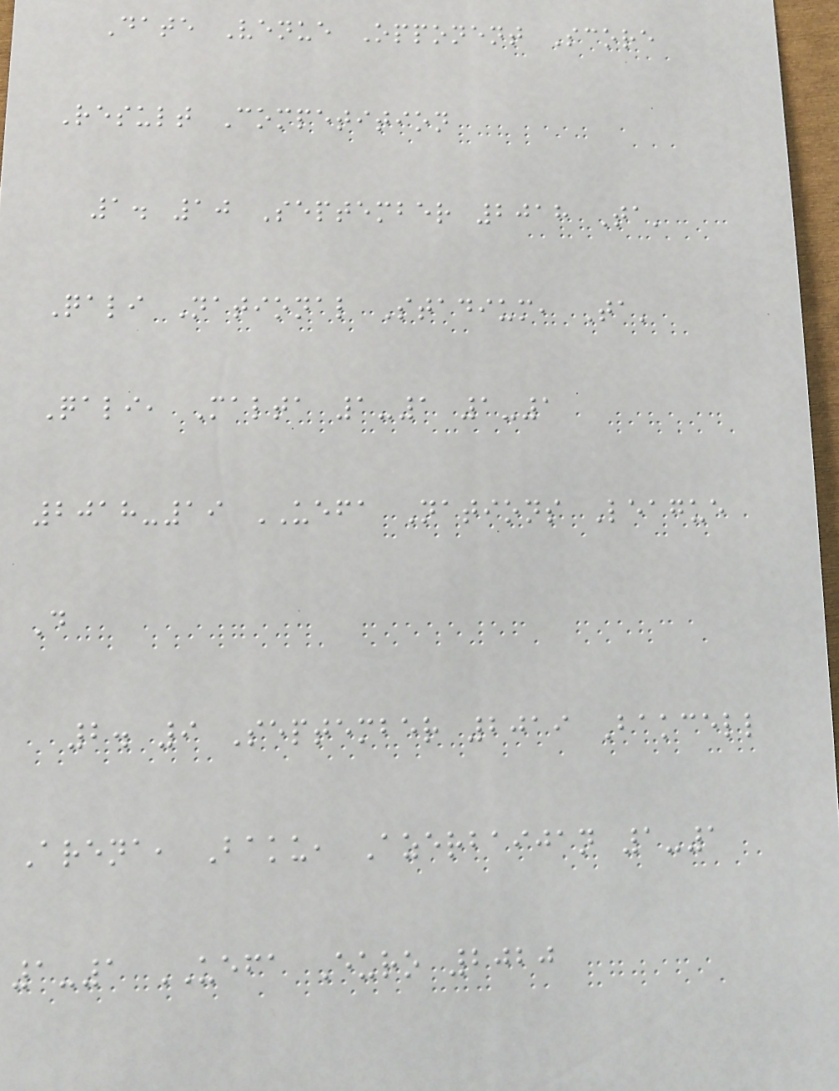Date Venue Opponent Score
Result Competition
1. 10 September 2018 Ta'
Qali National Stadium, Ta'
Qali, Malta 1-1 1-1
2018-19 UEFA Nations League
D
2. 9 September 2019 Bakcell
Arena, Baku, Azerbaijan 1-1
1-1 UEFA Euro 2020
